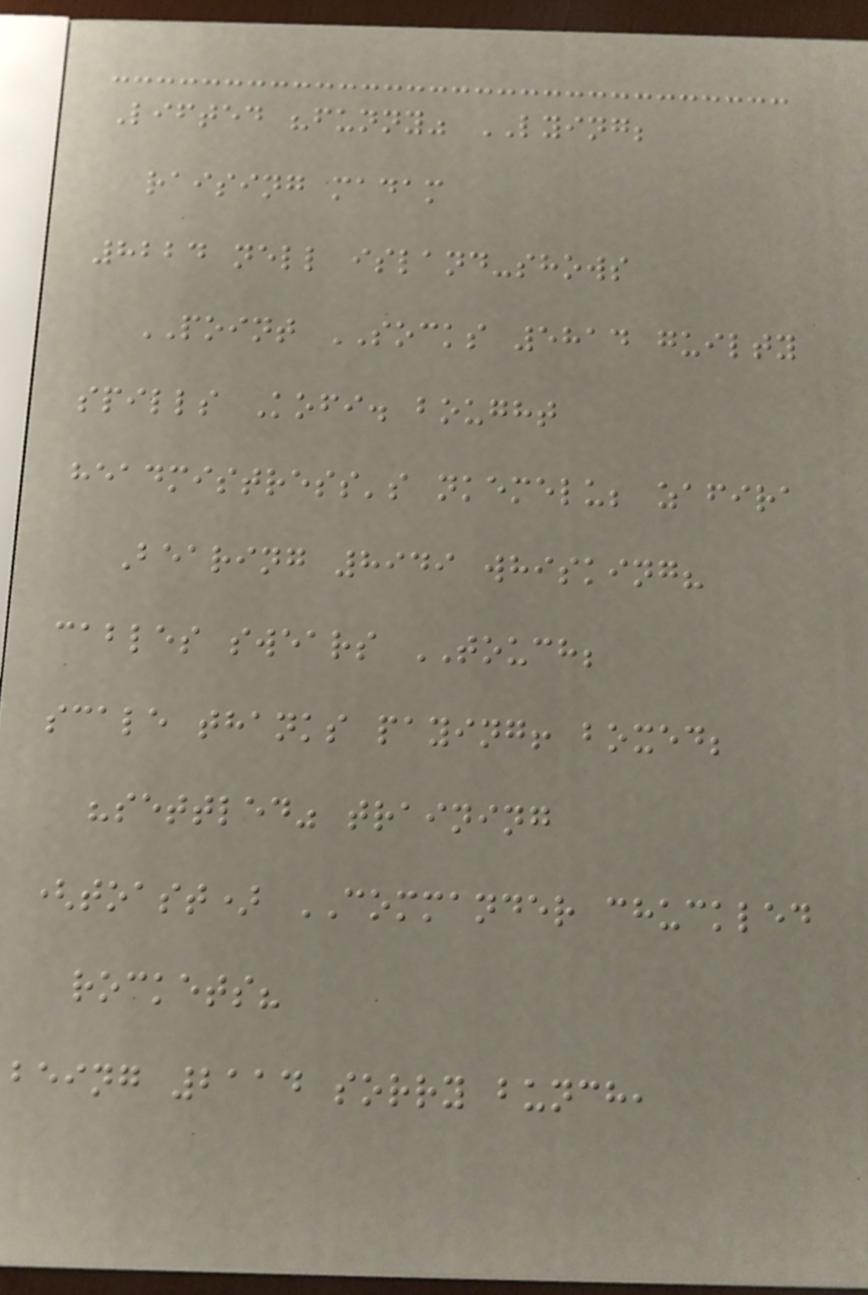Lifted "funny" LYING;
raising madam
8224 nell island-shows
POINT SOCKS 5814 guilty
spills Kofi. bought
headmistress's nkemelu; zafira
Bearing 8949 whisking?
cables swears TOUCH;
scale thanks paying! boxed;
"settled" training
(toast) COMMANDER chuckled
rockets?
being 2114 sorry bunch,
